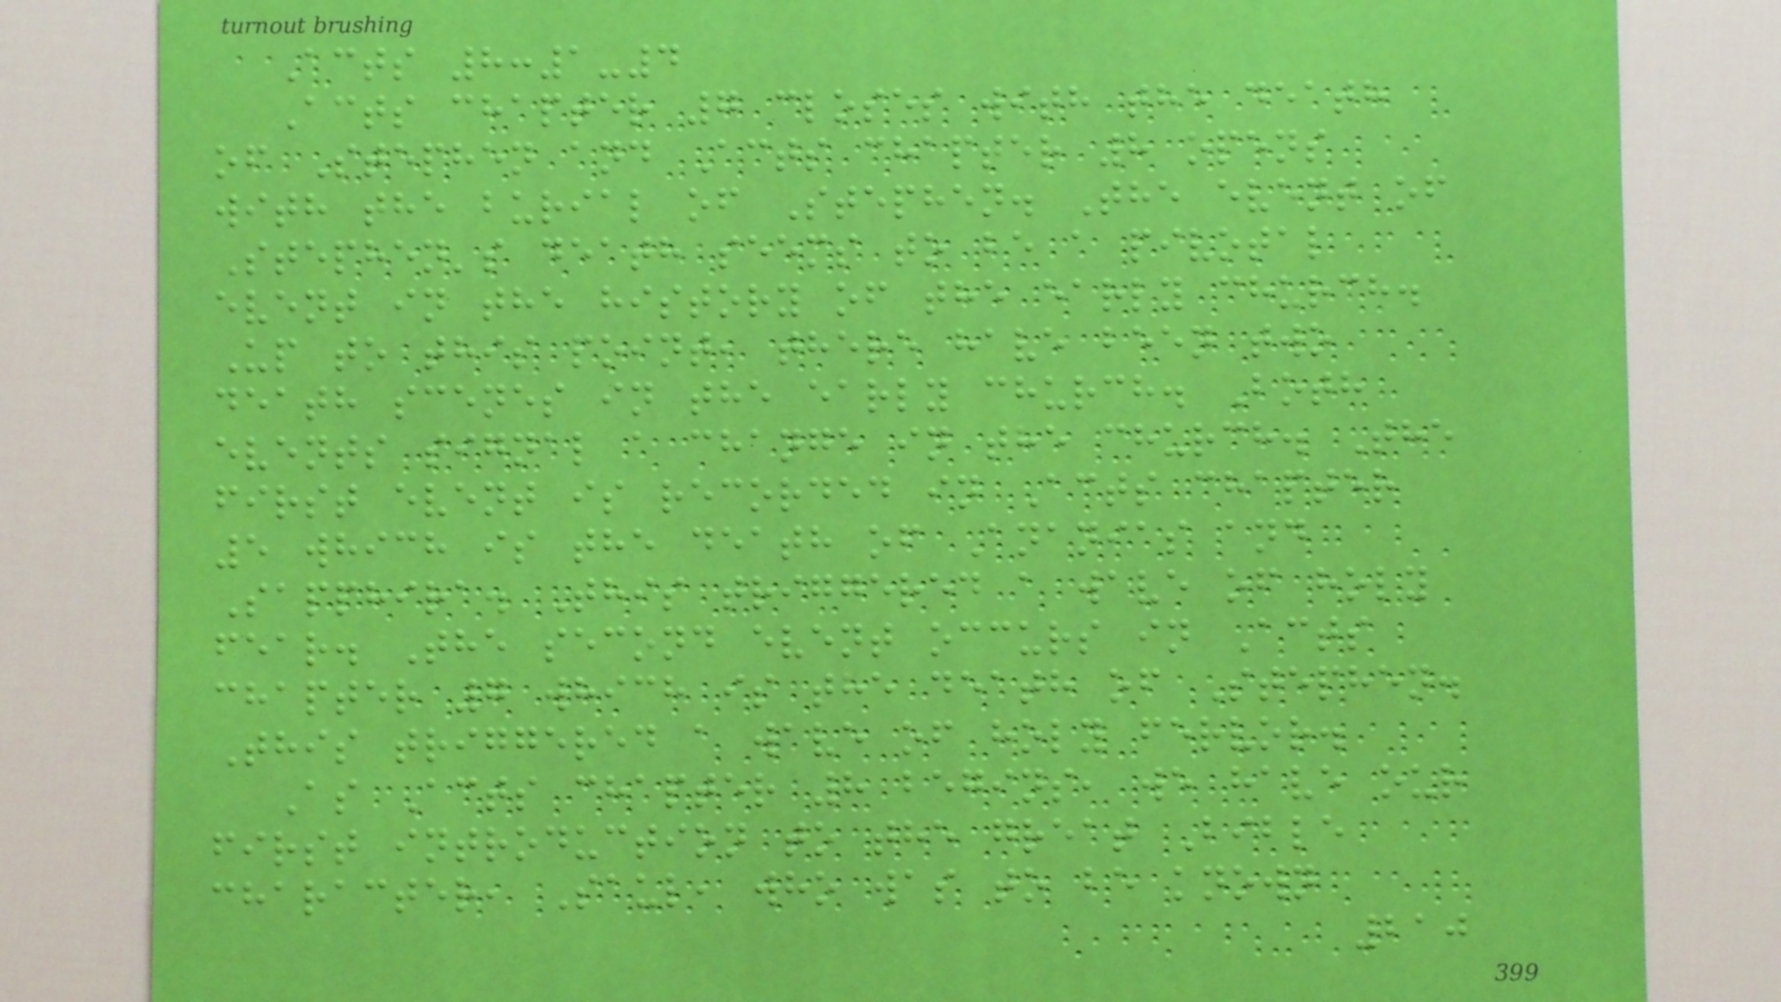Acts 8:1-4
Acts chapter 7 closes with the death
of Stephen and Acts chapter 8 opens
with the burial of Stephen. The event of
Stephen's death seems to be a pivotal
event in the history of the early church.
Up to this point, there have been two
death scenes in the early church. Both
events signal a change in the church. The
first event is recorded in Acts chapter
5 which is the death of Ananias and
Sapphira. This triggered a wave of holy
fear. The second event occurs in Acts
chapter 7 which is the death of Stephen.
This triggered a wave of holy fervor.
As Acts chapter 8 begins, we have our
first introduction to the great Bible
character, Saul, who was to be known
210
